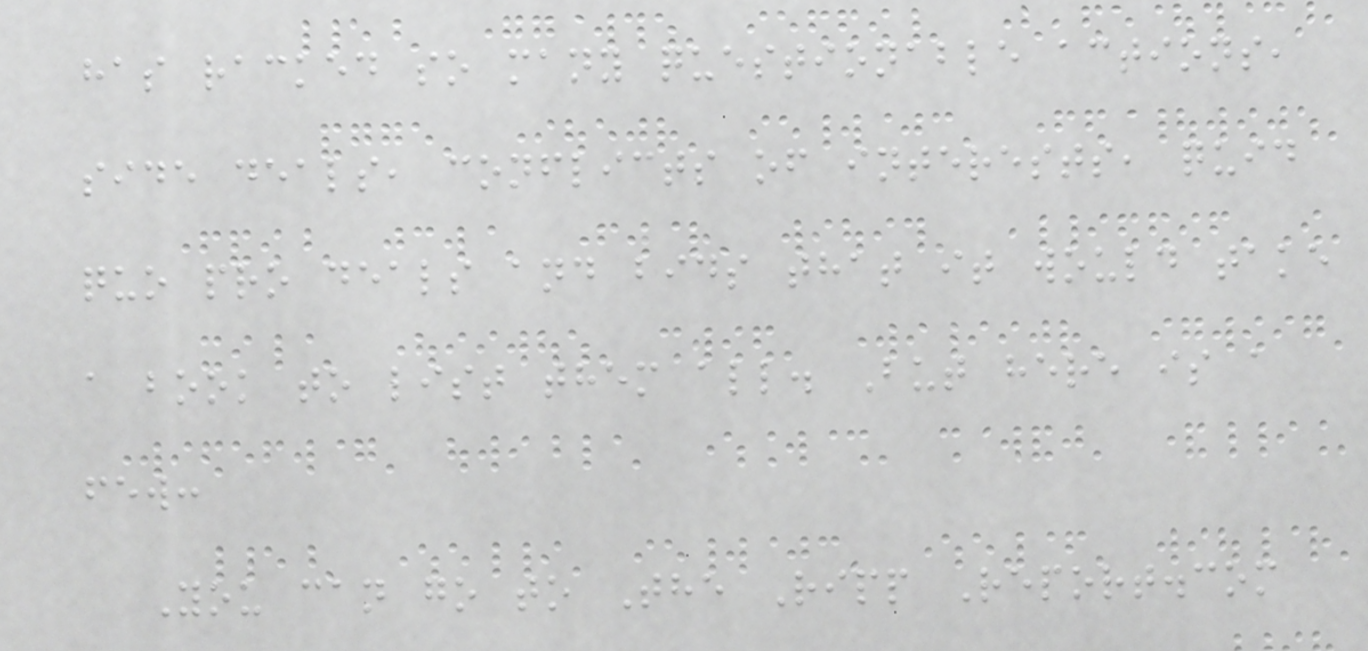has racked so many questionable actions,
side deals, conflicts of interests, quid
quo pro deals and bids that it would take
a book to list them all. But here is a
few:
You can go to The Ripp Report.com
